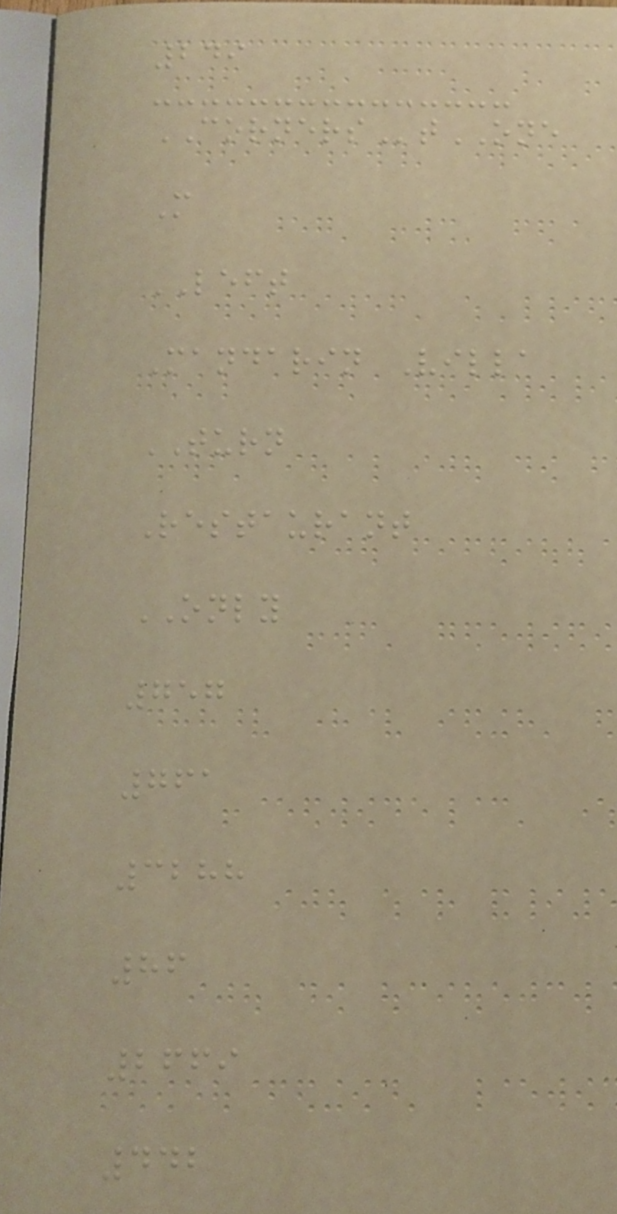249
CORNERStONE
M
LEFT
Mandarin Villa
TURN
Restaurant
ONLY
757
761
3288
86
2669
442
